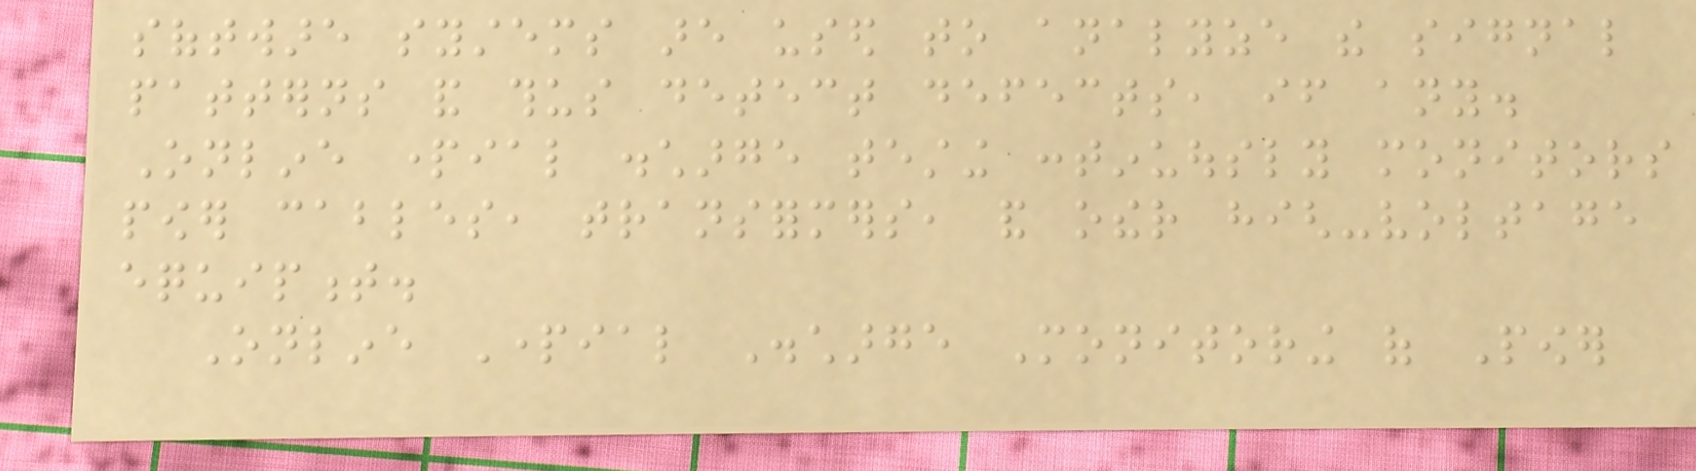software systems are used to analyze the signal
patterns and thus detect defects, if any.
Online partial discharge testing continuously monitors
power cables, transformers, and other high-voltage
equipment.
Online Partial Discharge Monitoring of Power
